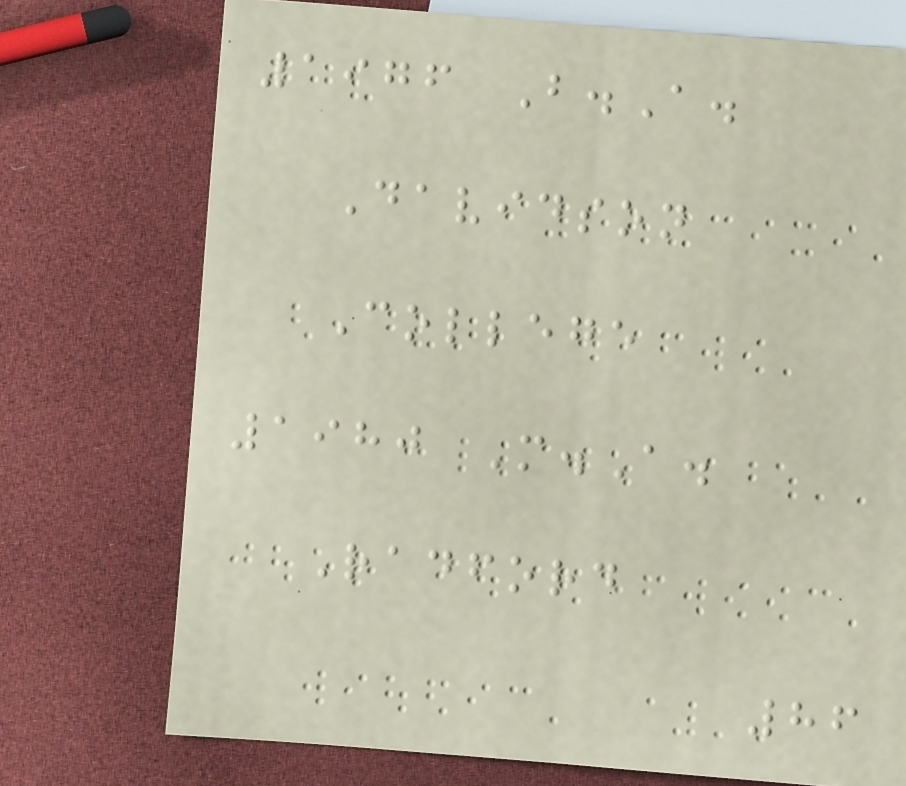1976 B.A.
Davidson
College
1980 M.A.
Radford
86
